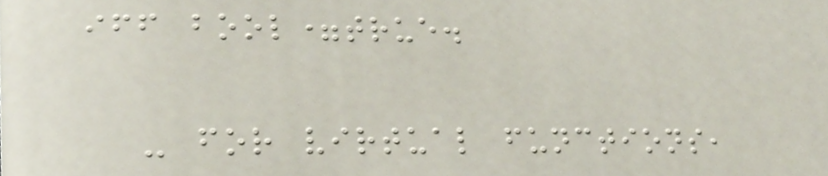iff bool=true.
- for virtual functions,
